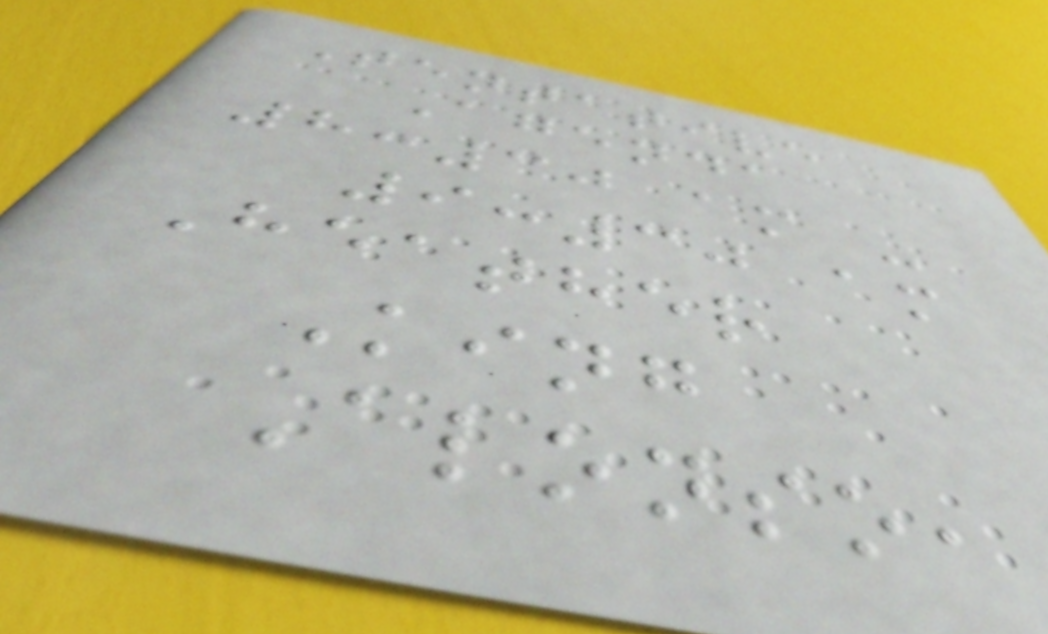Tentative
Agenda
8:30 am -
9:30 am
Heather
King
Alonso,
